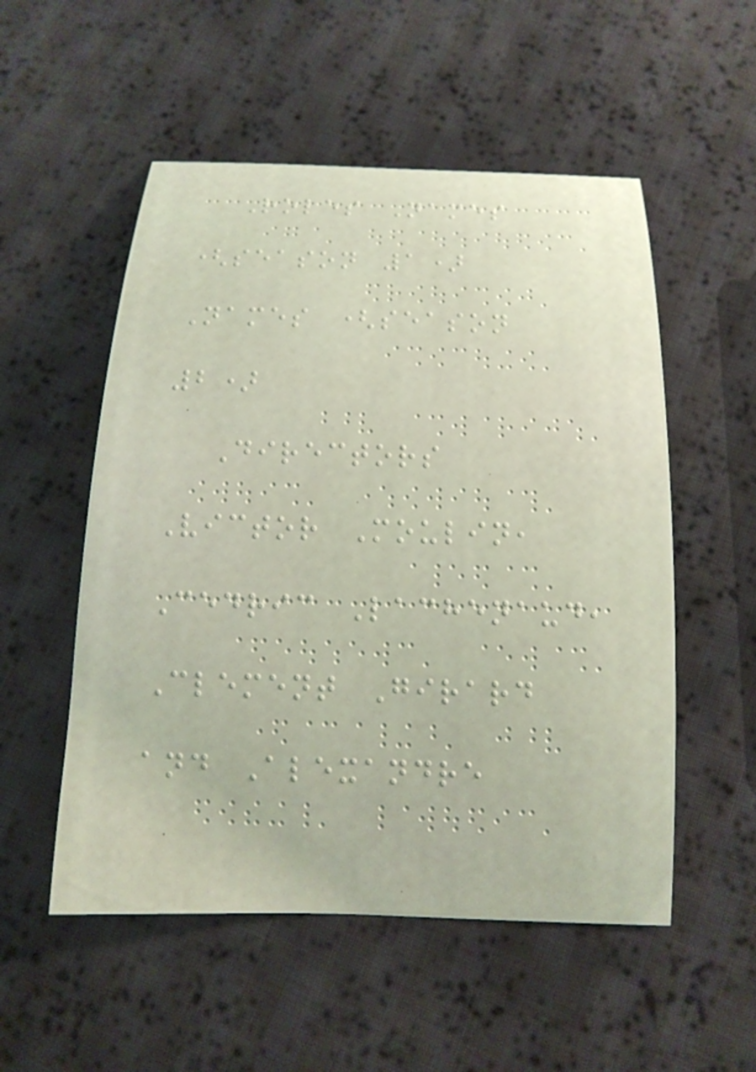Roles Names
(season 1)
Names (season
2)
Directors
Victor Moulin,
Cedric Lachenaud,
Clement Girard
and Alexandre
